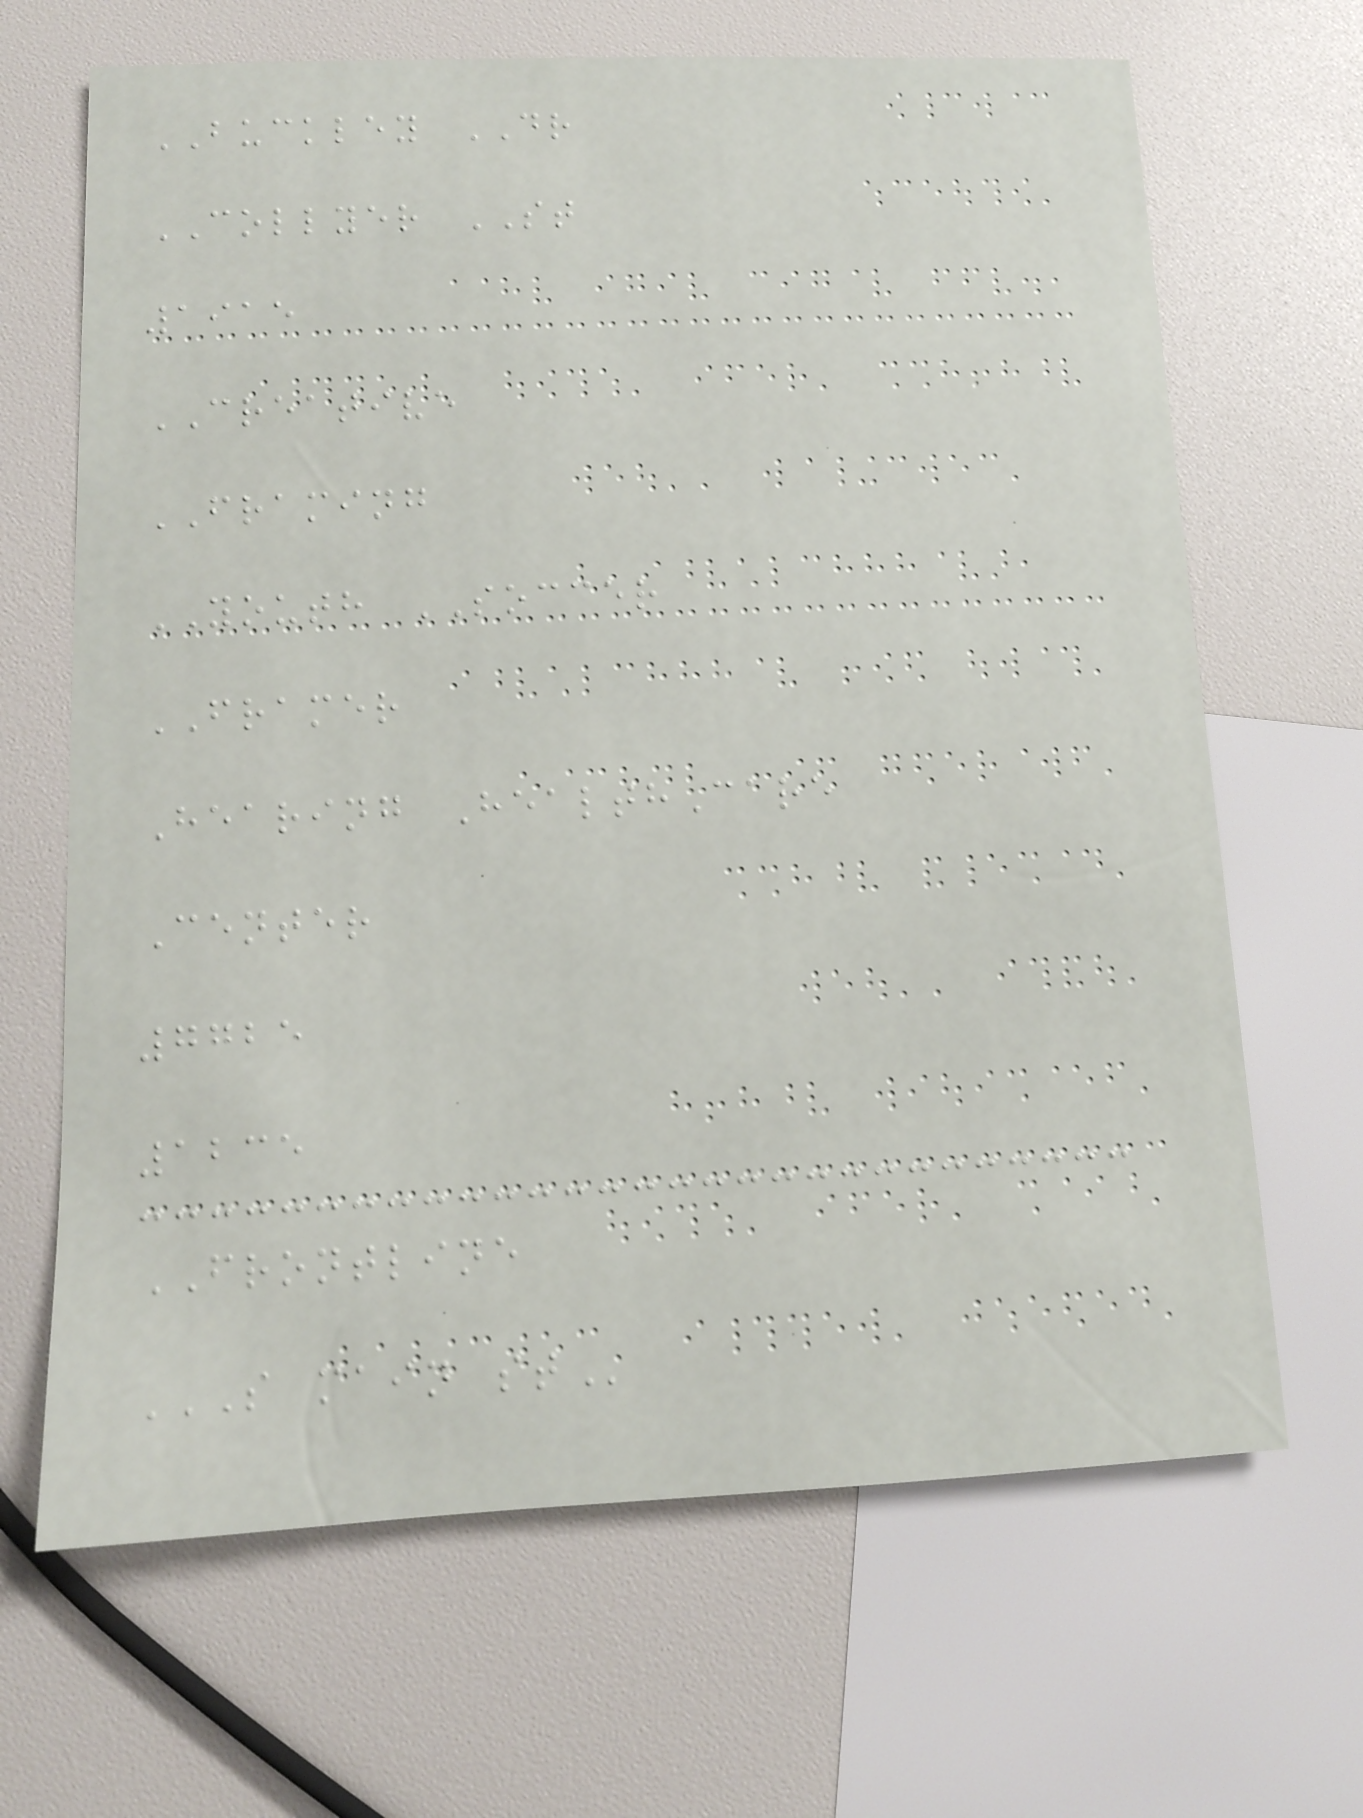BUCKLEY DR
COLLYER ST
1915
CREATIVE
FRAMING
YOUTH SOCCER
FRAMER
Hearing HealthCare
Center
7725
1235
FRONTLINE
S MAIN ST
